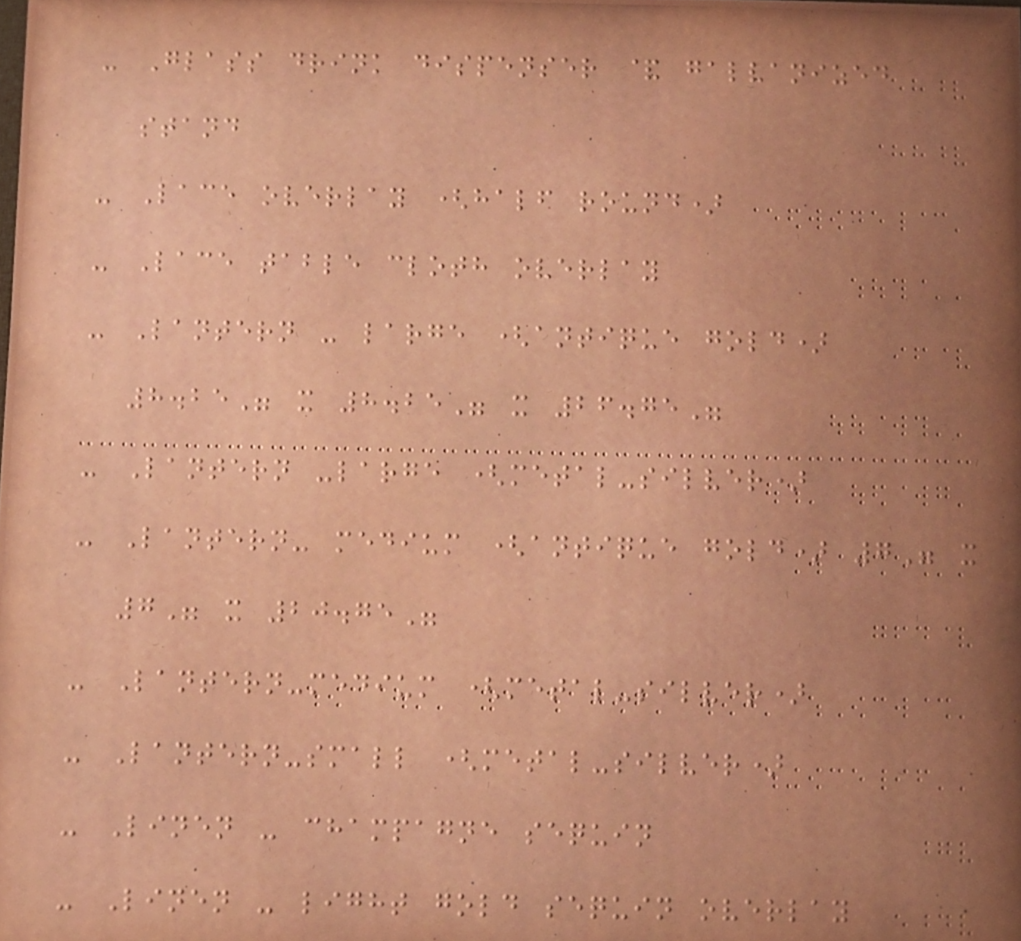- Glass drink dispenser & galvanized
stand
- Lace overlay (half round)
- Lace table cloth overlay
- Lantern - large (antique gold)
8.25" x 8.25" x 26.75"
- Lantern -large (metal-silver)
- Lantern- medium (antique gold) 7" x
7" x 20.75"
- Lantern-medium (metal-silver)
- Lantern-small (metal-silver)
- Linen - champagne sequin
- Linen - light gold sequin overlay
